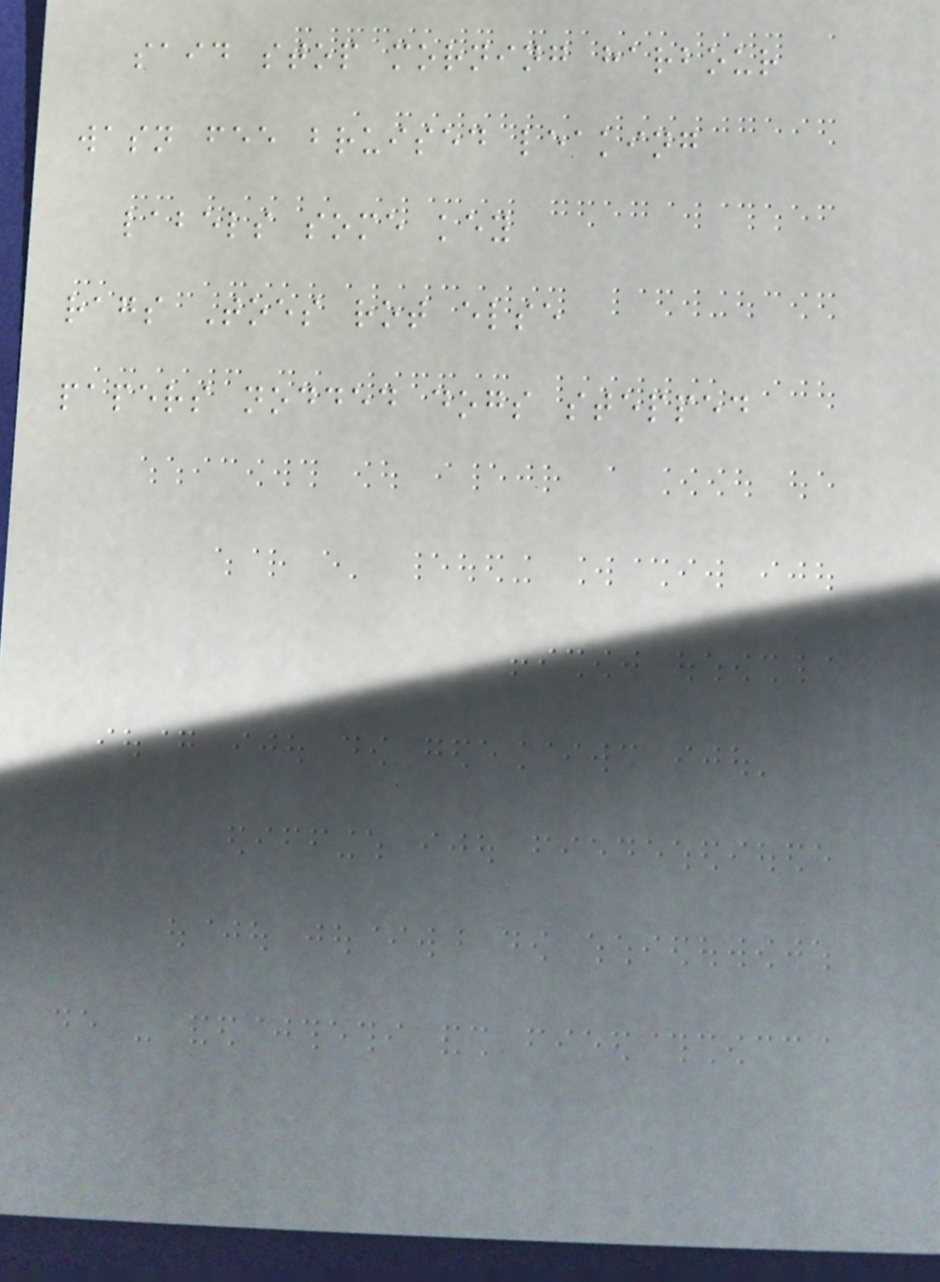said stop morning harbour
wasn fee bruised leaking
labels some key
rags Toes rot else
papers nodded dogs stepped
